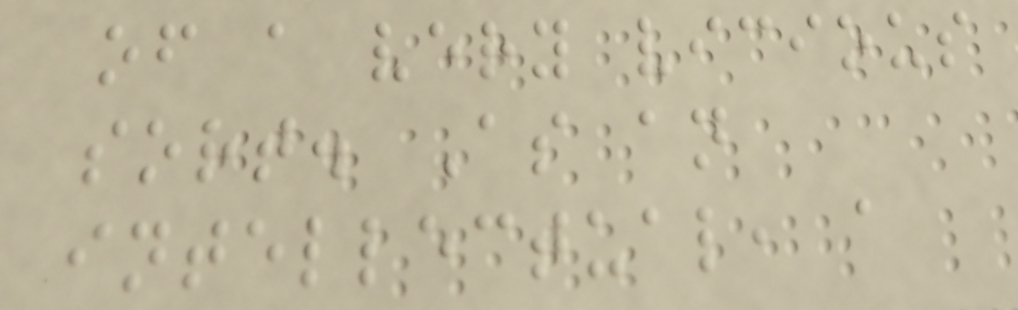of a very vicious
sort. As an
intellectual, a
